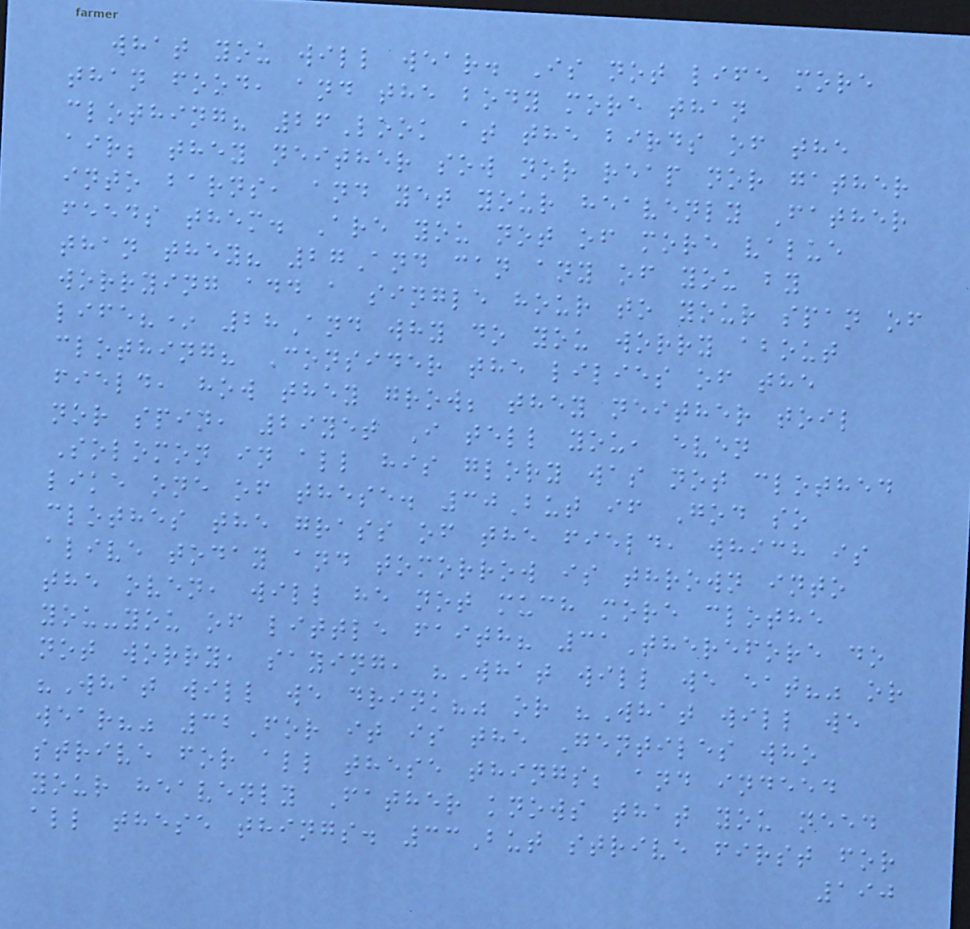what you will wear. Is not life more
than food, and the body more than
clothing? 26Look at the birds of the
air; they neither sow nor reap nor gather
into barns, and yet your heavenly Father
feeds them. Are you not of more value
than they? 27And can any of you by
worrying add a single hour to your span of
life?* 28And why do you worry about
clothing? Consider the lilies of the
field, how they grow; they neither toil
nor spin, 29yet I tell you, even
Solomon in all his glory was not clothed
like one of these. 30But if God so
clothes the grass of the field, which is
alive today and tomorrow is thrown into
the oven, will he not much more clothe
you-you of little faith? 31Therefore do
not worry, saying, "What will we eat?" or
"What will we drink?" or "What will we
wear?" 32For it is the Gentiles who
strive for all these things; and indeed
your heavenly Father knows that you need
all these things. 33But strive first for
190
